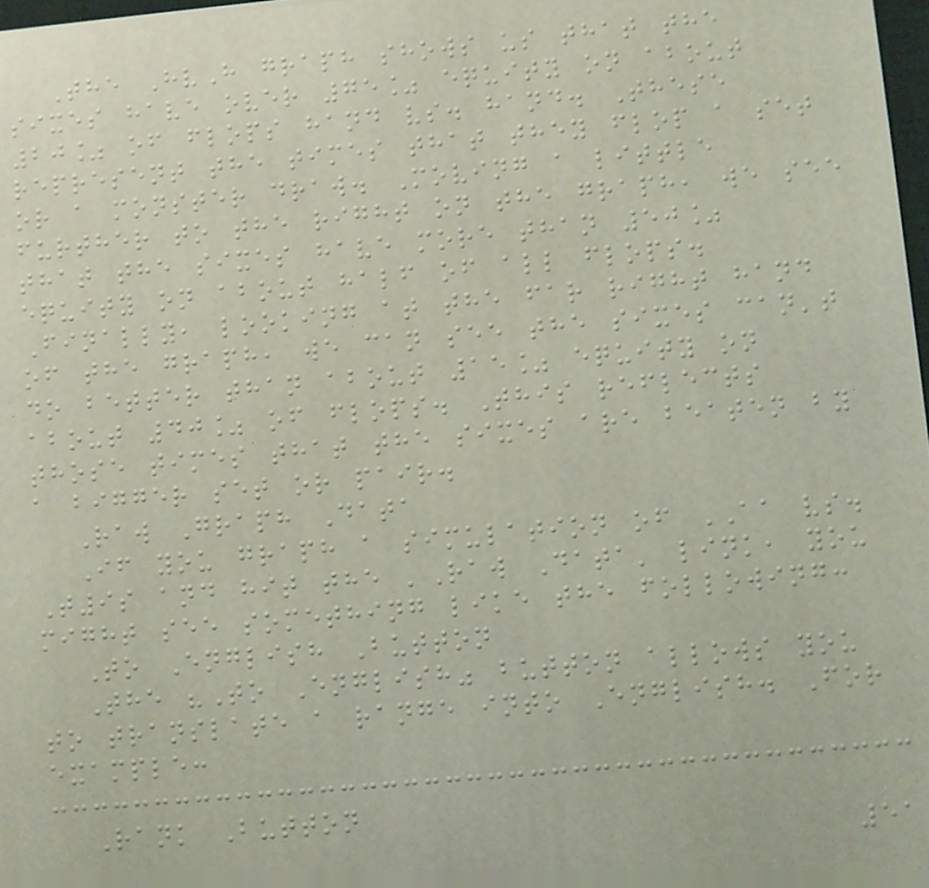The HvH graph shows us that the
sixes have over 75% equity on about
20% of flops hand vs. hand. These
represent the times that they flop a set
or a monster draw. Moving a little
further to the right on the graph, we see
that the sixes have more than 50%
equity on about half of all flops.
Finally, looking at the far right hand
of the graph, we can see the sixes can't
do better than about 15% equity on
about 40% of flops. This reflects
those times that the sixes are beaten by
a bigger set or pair.
Raw Graph Data
If you graph a simulation of AA vs.
T9s and hit the 'Raw Data' link, you
might see something like the following:
To English Button
The "To English" button allows you
to translate a range into English. For
example:
Rank Button
51
